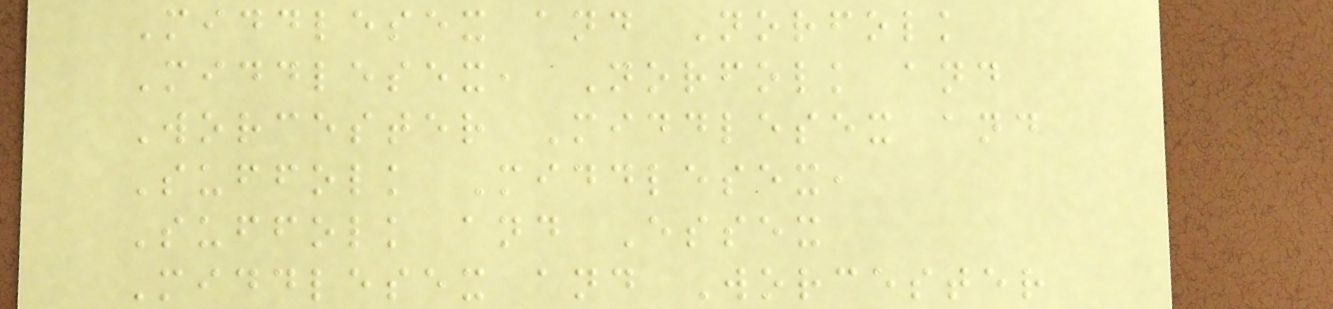Middlesex and Norfolk
Middlesex, Norfolk and
Worcester Middlesex and
Suffolk Middlesex,
Suffolk and Essex
Middlesex and Worcester
